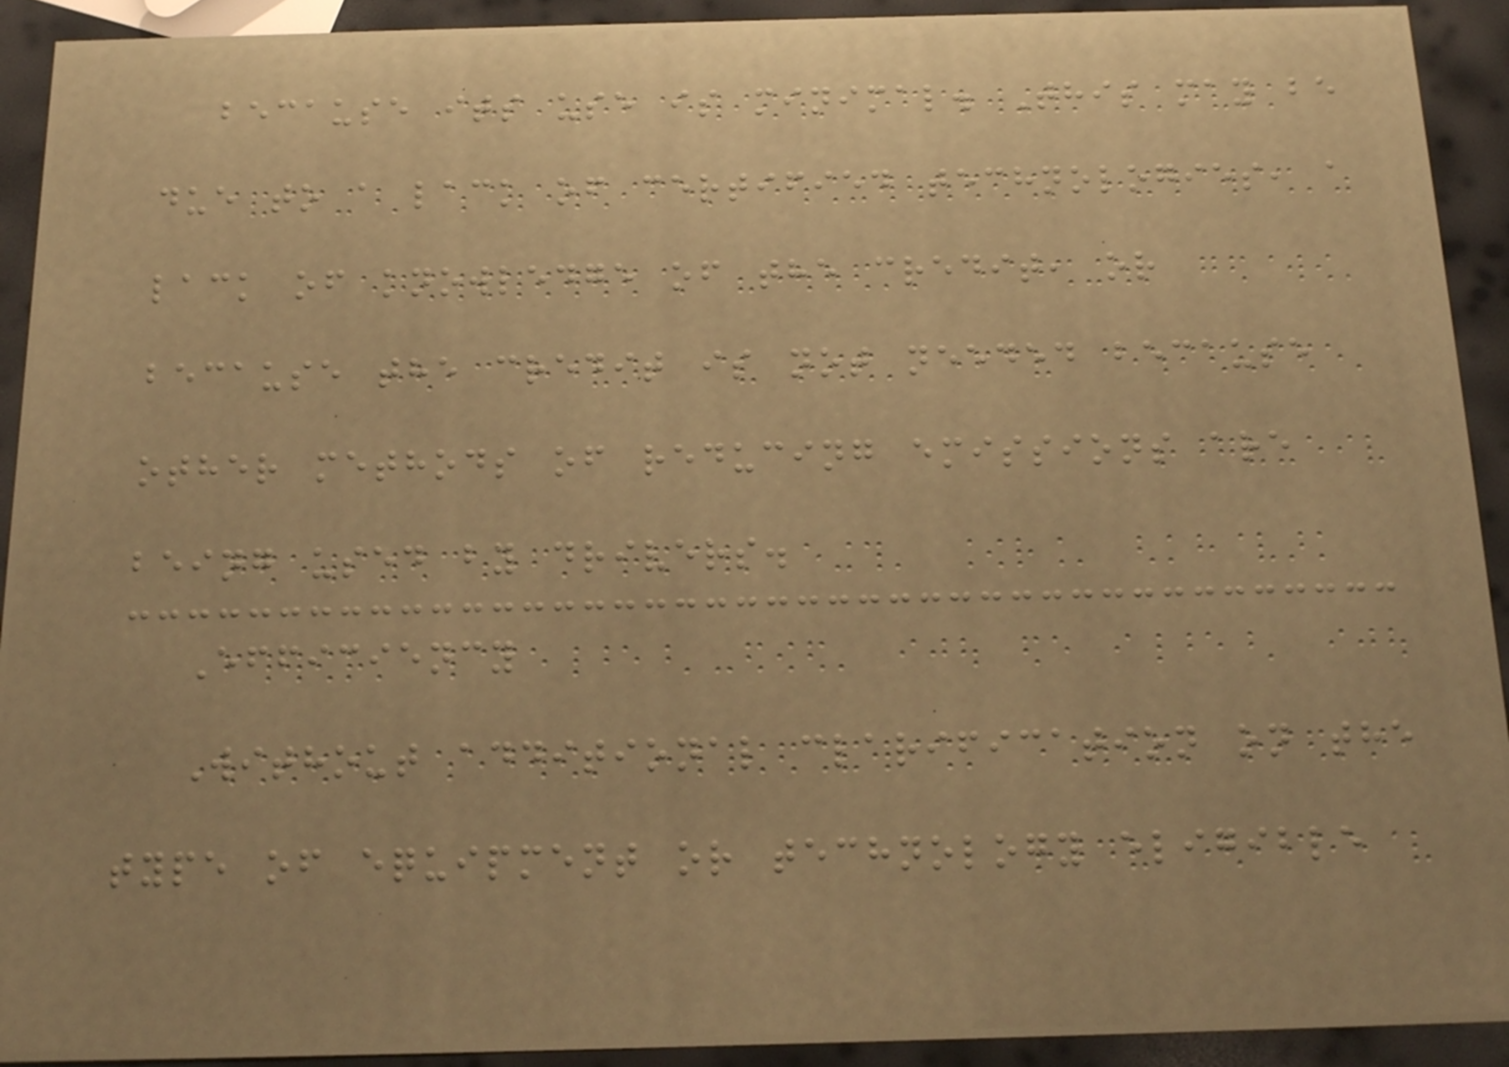because its use is minimal. This may be
due to a lack of certified technologies, a
lack of knowledge of the credit, or
because the credit is not needed because
other methods of reducing emissions are
being used by drivers.
Efficiency
Without additional clarification on the
type of equipment or technology eligible
